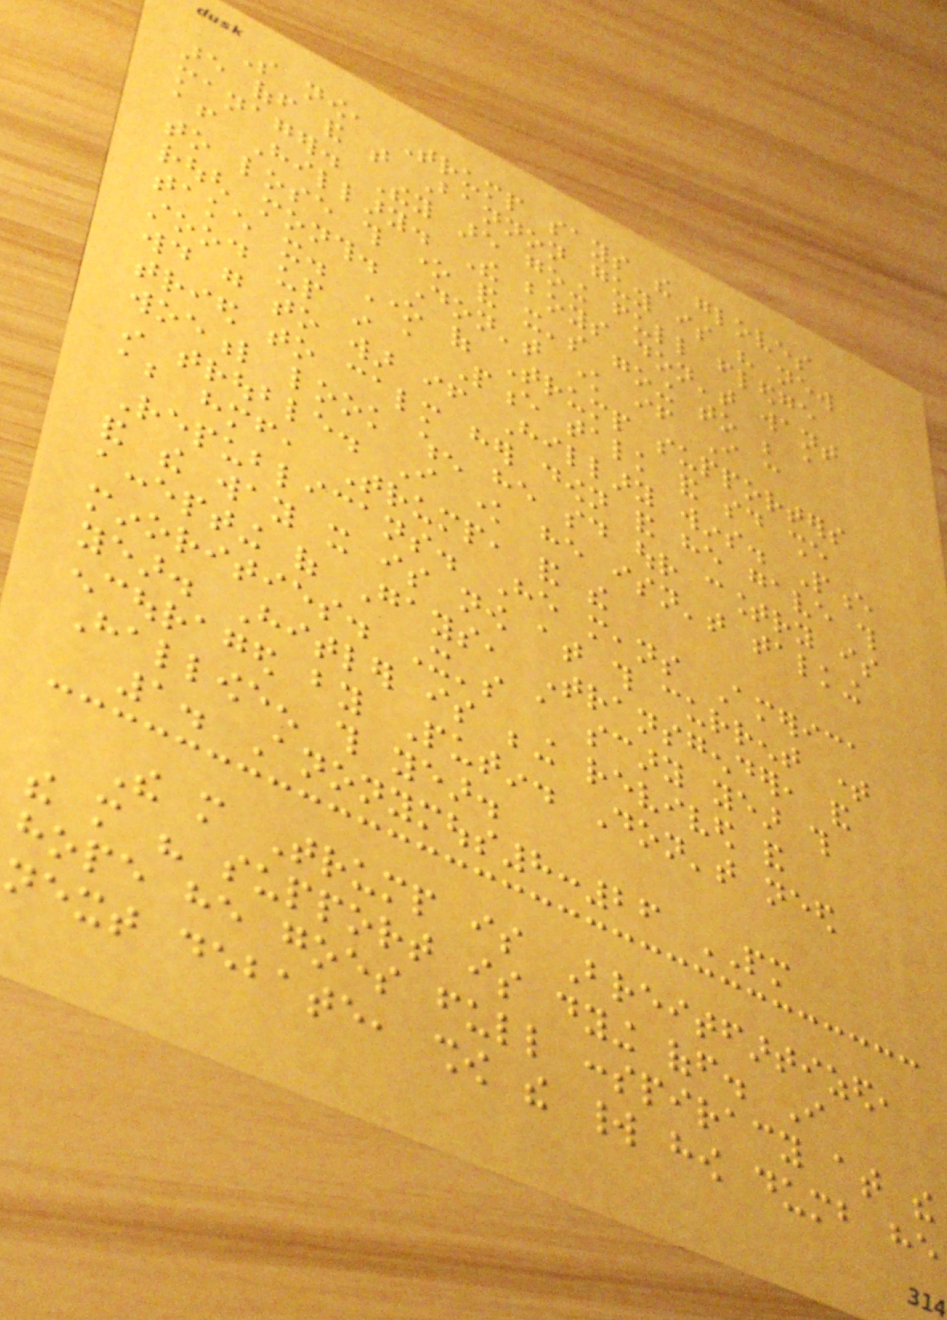So now, Trump says the gloves
are off and that Bannon guy is his new
manager. They are going full fledge
after Hillary. The boys don't want
to lose this one and it's going to be a
rough month. Don't know if I can
take it. One of Trump supporters
stood up in a Pence talk and said she
would go to war if Hillary wins. Pence
tried to calm her down and he gave this
woeful look when he said our country is
in trouble. I know he isn't talking
about himself, Trump, and the
Republicans. He means America
and the way it is now at this current time
accepting of Gays, Transgender, and
minorities. It's a scary year this
year. Hitler is being revived and
encouraged by Putin. Don't need
Halloween this year.
1. Anonymous8:26 PM
The more Trump is Breitfartized,
the more his support is dying off. I
hope he goes full conspiracy at the
next debate, show the world how dumb he
